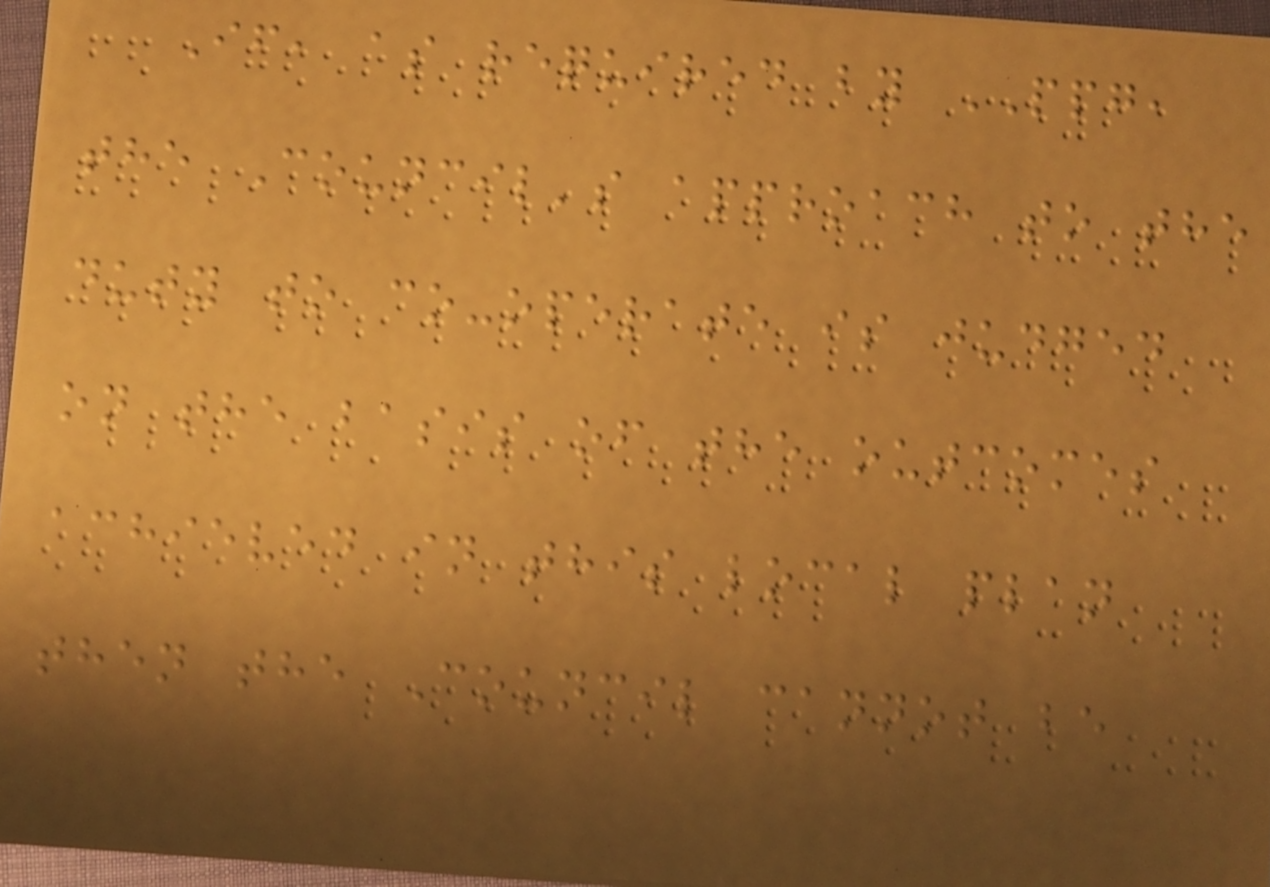If, as required by PPG,
the Council's approach to the
duty to co-operate is judged
on the basis of the outcomes
achieved in this local plan
then the Council cannot be
